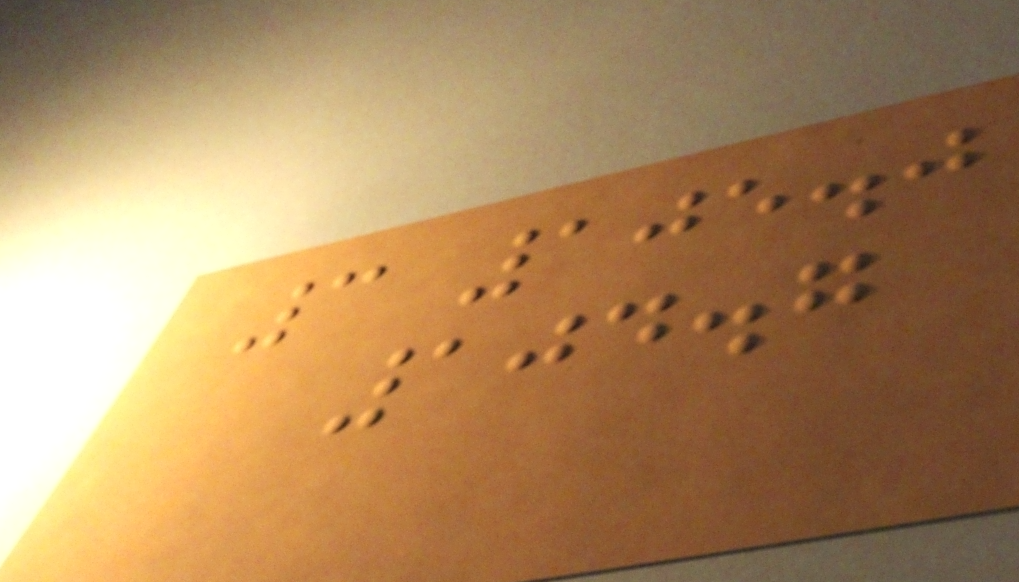3 105.0
104.7
